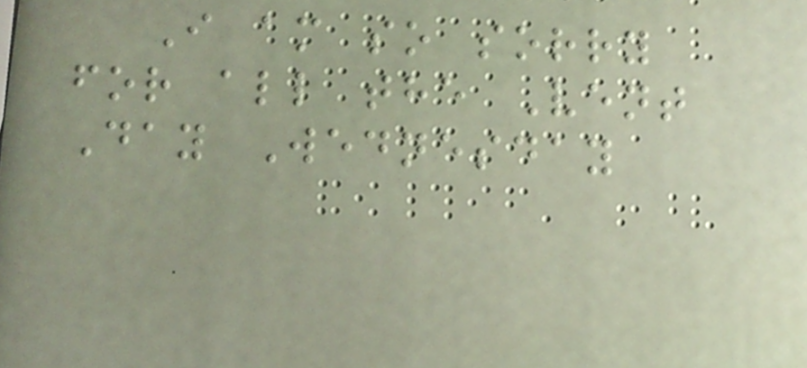I am so sorry
for all the Vent
Day Wednesday
